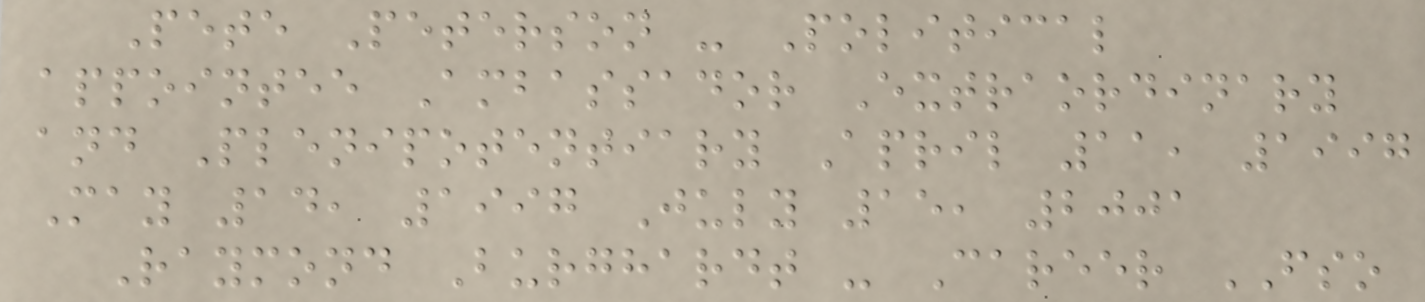Pete Peterson - Political
appointee Ambassador Extraordinary
and Plenipotentiary April 11, 1997
May 14, 1997 July 15, 2001
Raymond Burghardt - Career FSO
